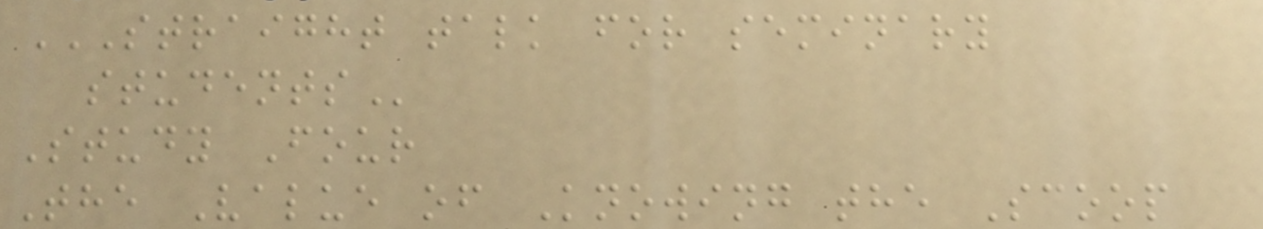STRAIGHT TALK FOR SEMINARY
STUDENTS
Study Four
The Value of Knowing the Scoop
